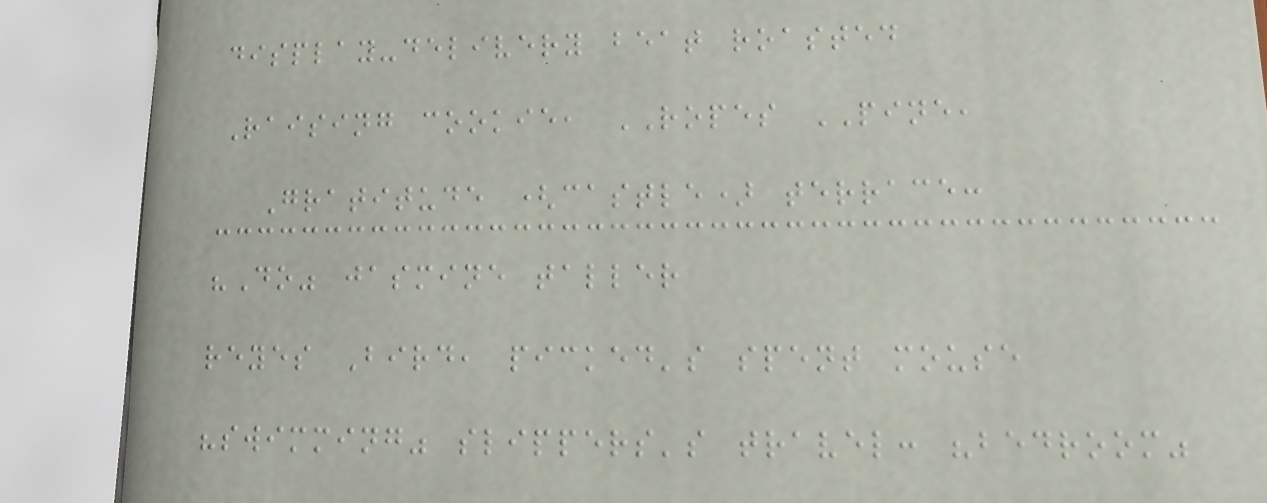display-delivery beat roasted
Raising cookie, ROPES PINE,
Gratitude (castle) terrace:
"Do" jasmine taller
reyes Bird, picked's spent mouse
"swimming" slippers's travel: "bedroom"
